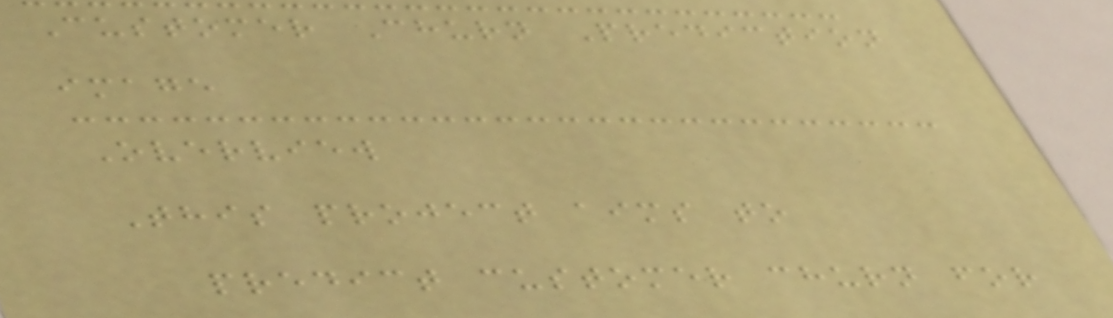Customer Churn Prediction
image
Overview
This project aims to
predict customer churn for
